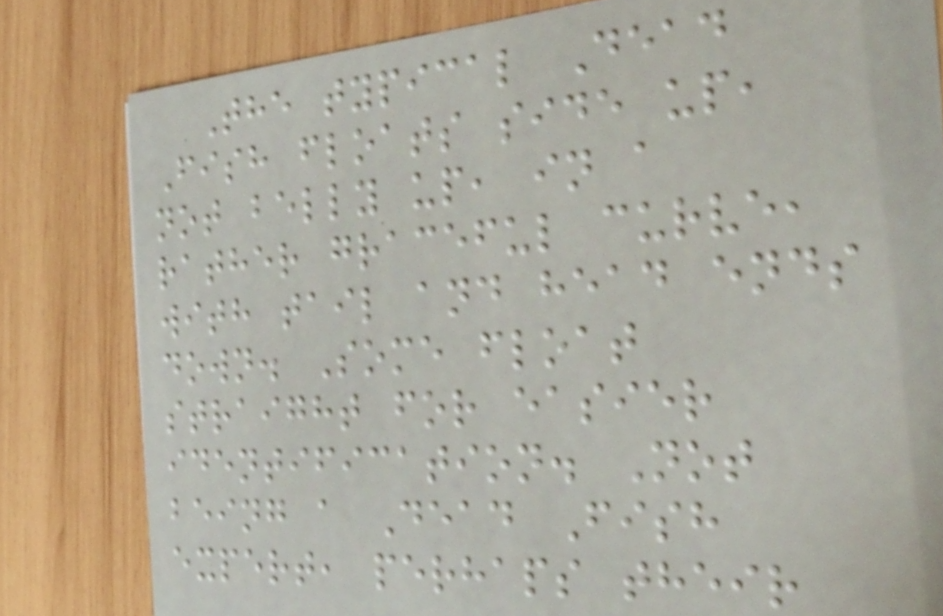The typical Dead
Fish floats side up,
not belly up, in a
rather graceful curve,
with tail and head ends
down. Some float
straight for easier
identification. Not
being a Dead Fish
expert, perhaps their
